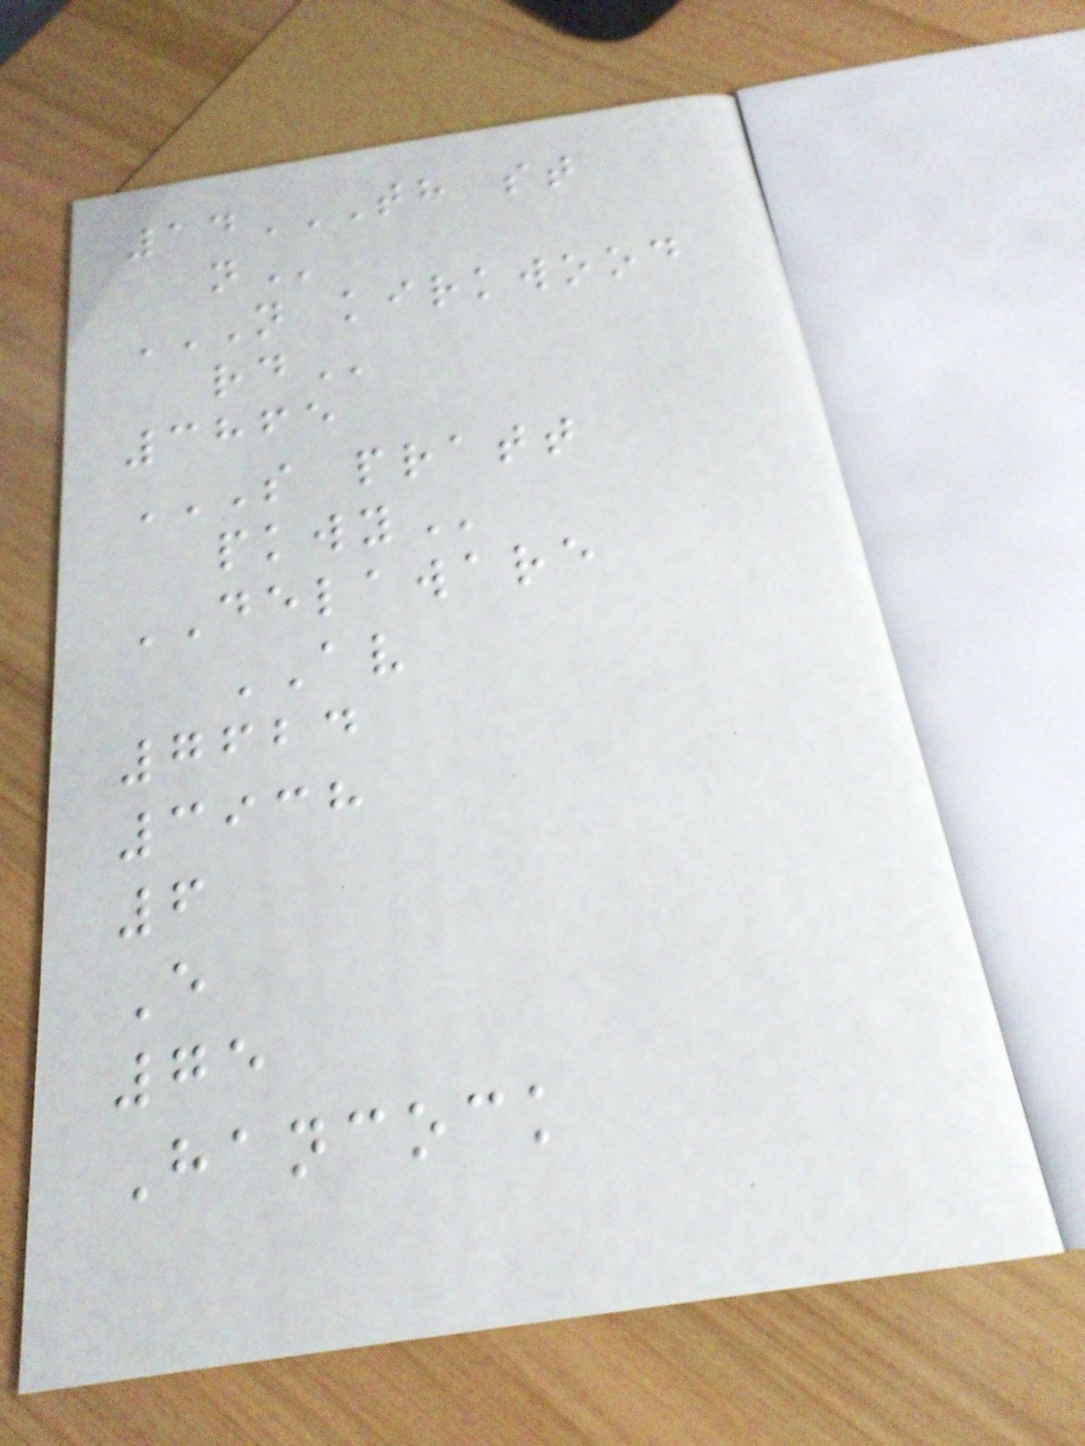14TH ST
N
N KIRKWOOD
RD
3865
S PRATT
PKWY
DELAWARE
AV
7624
3938
6
E
75
Hancock
